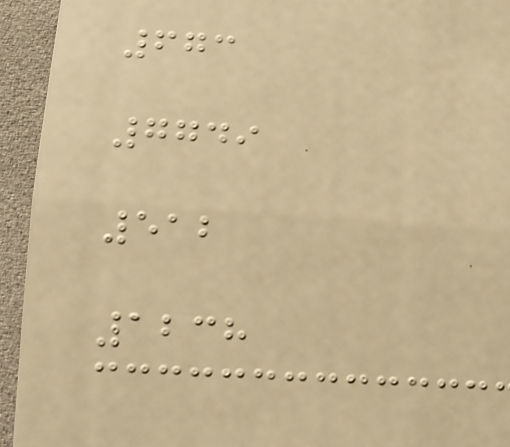673
7749
512
1238
